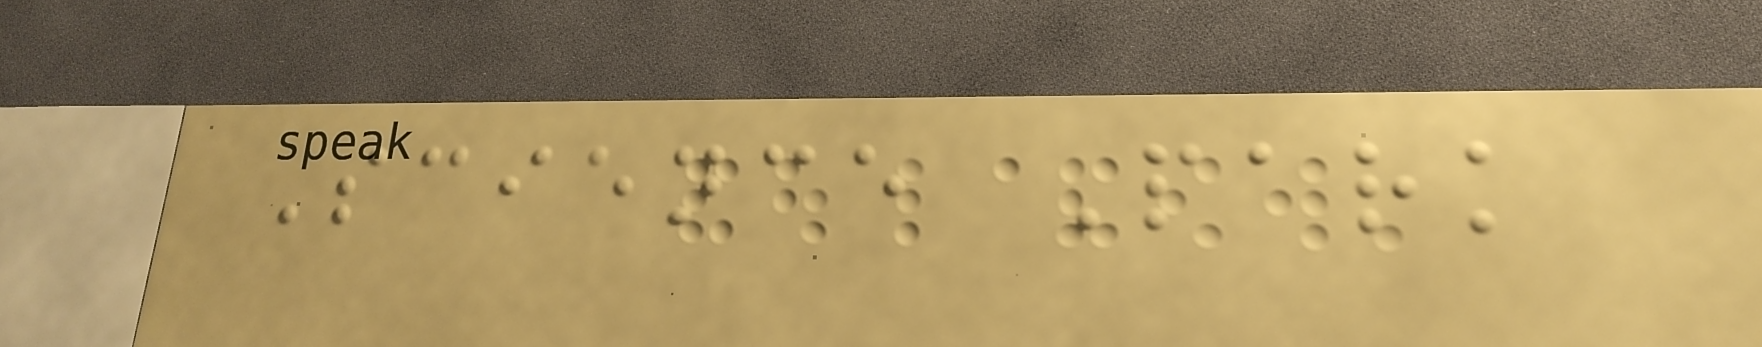Science Park
